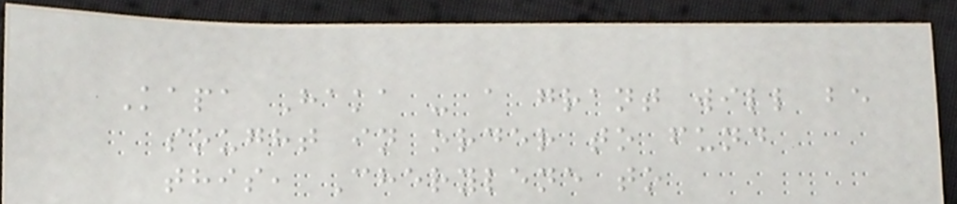Kapa Haka - a grant will be
sought in order to fund
this, Cherylene to
